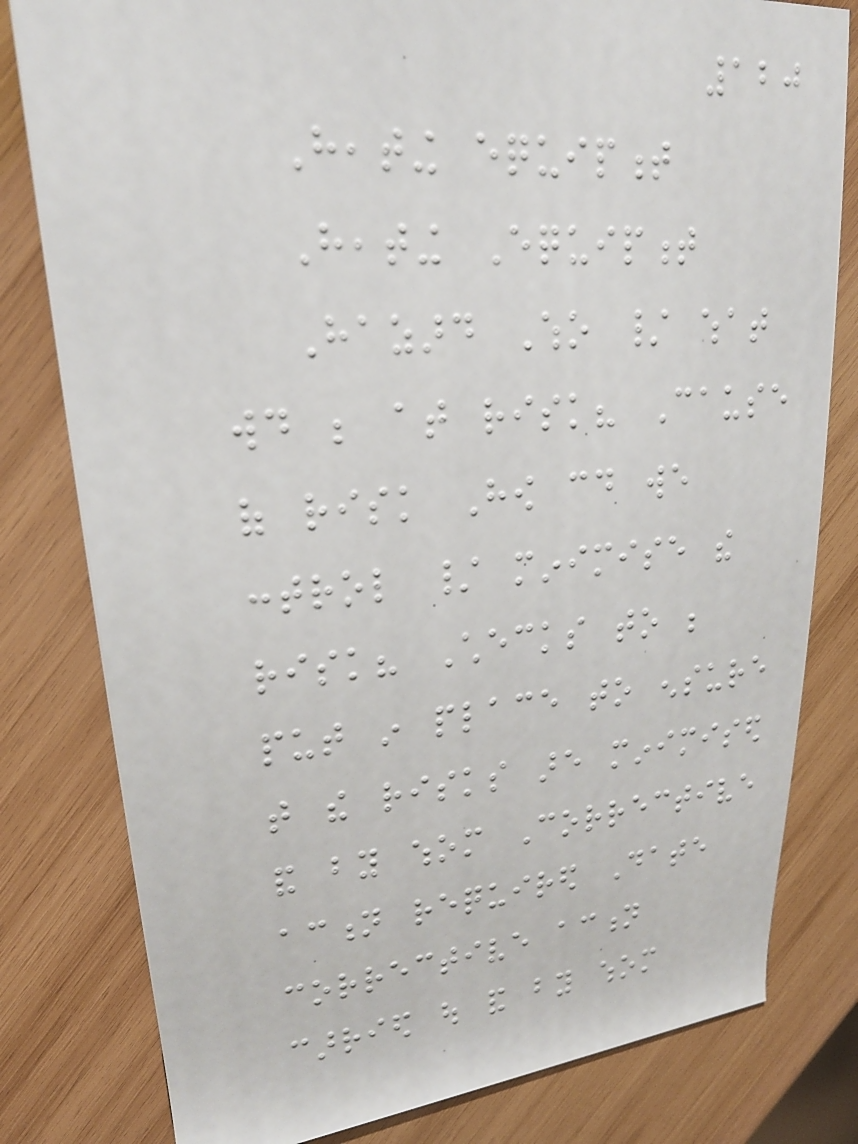120
Heating equipment
Heating Equipment
Hazard Who / what
would be at risk? Cause
of risk How could we
control / minimise the
risk? Checks to be
put in place to ensure
that the risks are minimised
and by whom Corrective
action required Date
corrective action
carried out and by whom
